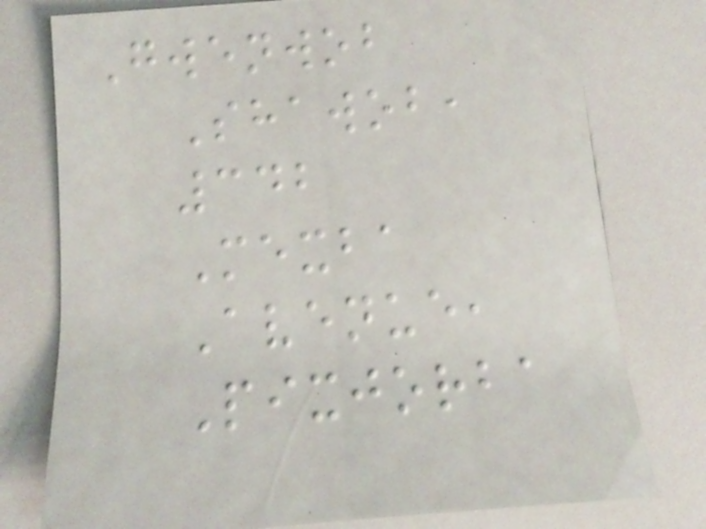Gwenwob
Shawob,
342
Mexba
Avenue,
Pixjorba
